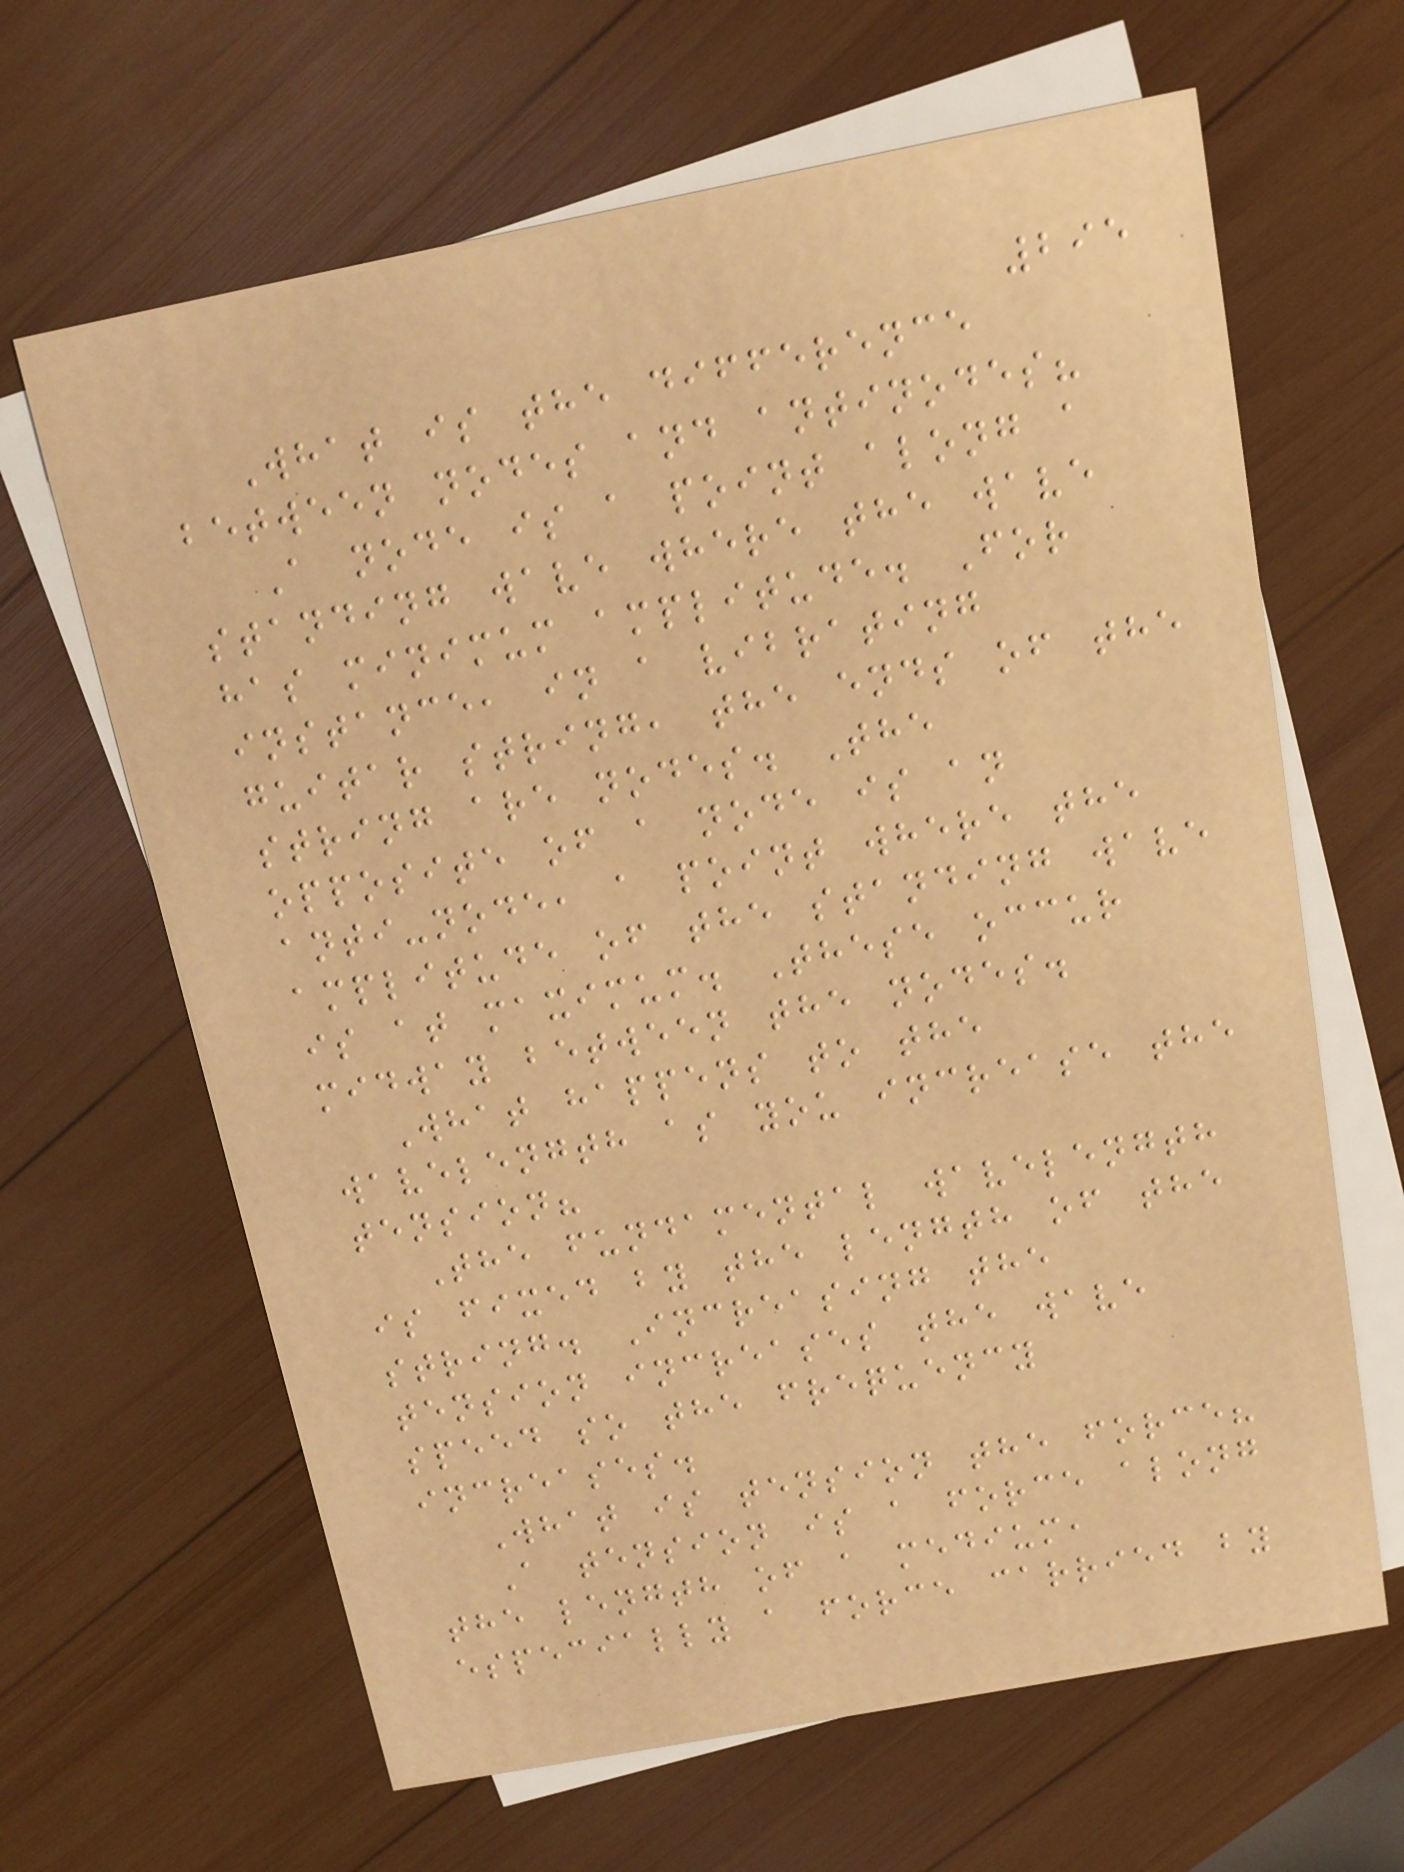295
What is the difference
between nodes and antinodes?
A node is a point along a
standing wave where the wave
has minimum amplitude. For
instance, in a vibrating
guitar string, the ends of the
string are nodes. The
opposite of a node is an
anti-node, a point where the
amplitude of the standing wave
is at maximum. These occur
midway between the nodes.
What happens to the
wavelength as you increase the
tension?
The fundamental wavelength
is fixed by the length of the
string. Increasing the
tension increases the wave
speed so the frequency
increases.
What is tension the force?
A tension is a force along
the length of a medium,
especially a force carried by
